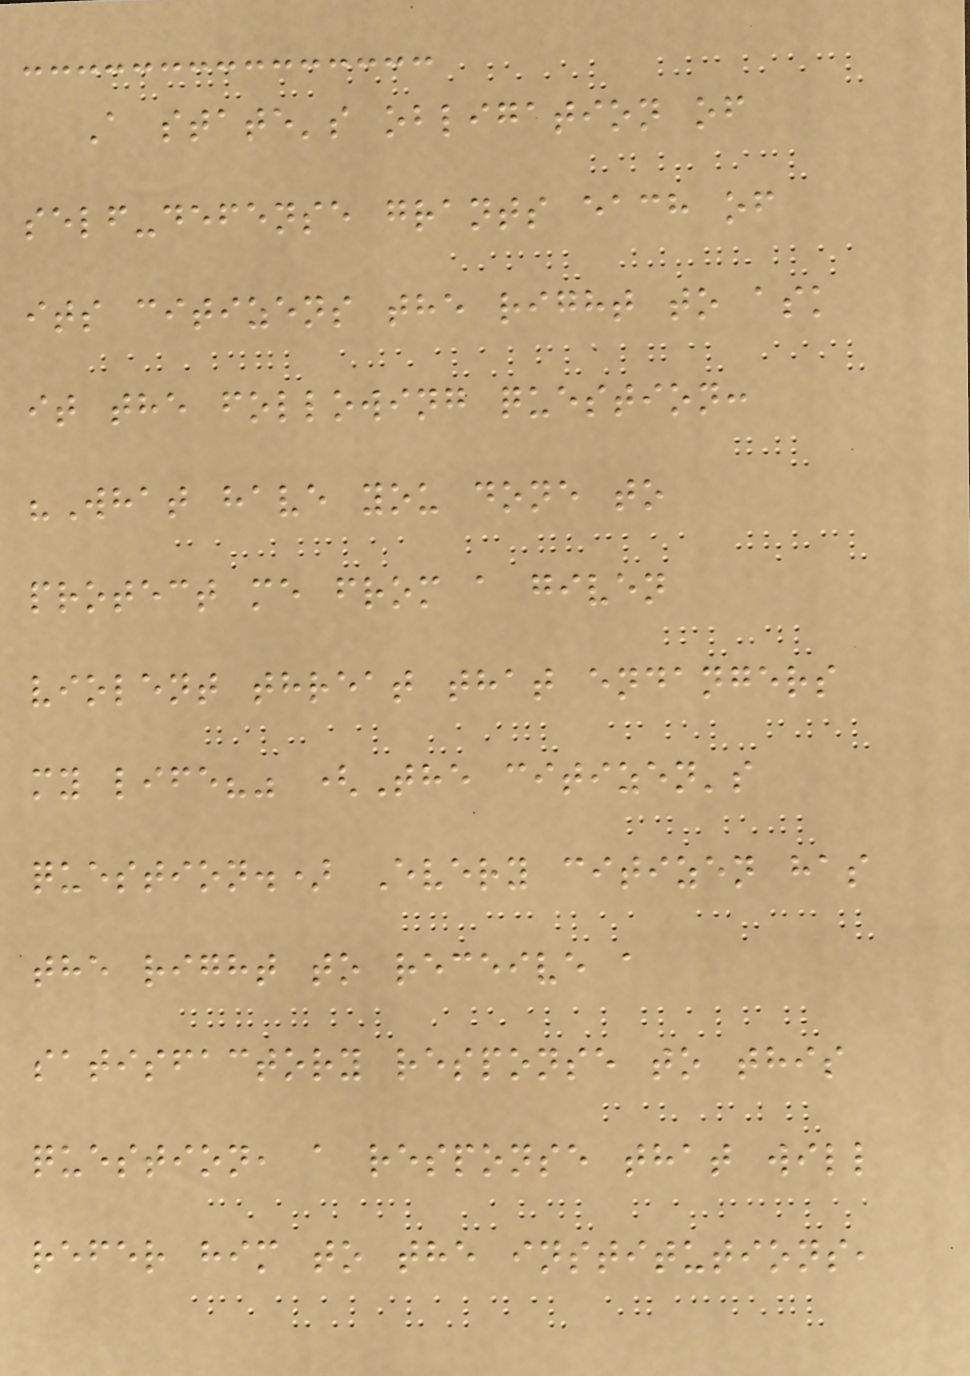A state's obligation of
self-defense grants each of
its citizens the right to ask
it the following question:
"What have you done to
protect me from a given
violent threat that endangers
my life?" (The citizen's
question.) Every citizen has
the right to receive a
satisfactory response to this
question, a response that will
refer him to the institutions,
